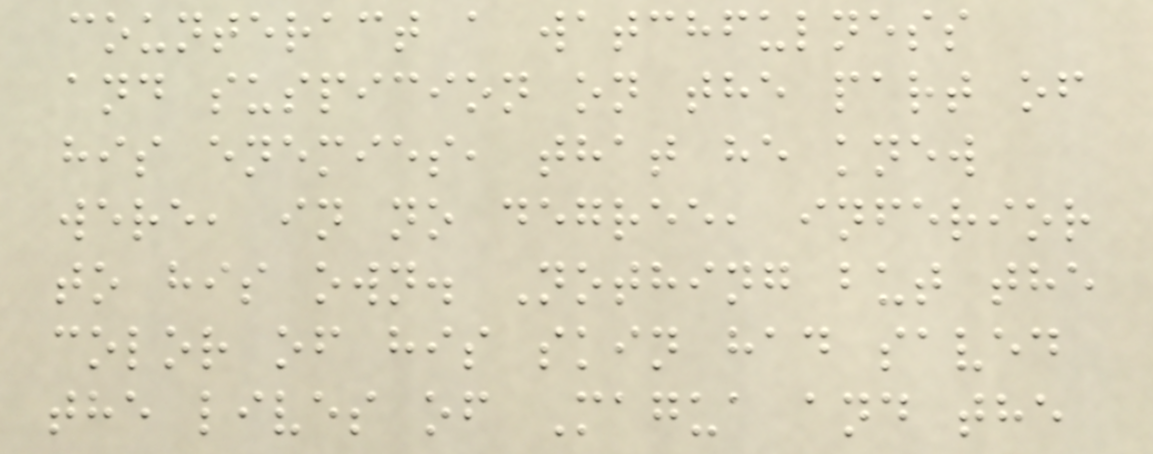counteract a watchfulness
and suspicion on the part of
his enemies, that he knew
were, in no degree, inferior
to his own. Nothing but the
color of his skin had saved
the lives of Magua and the
